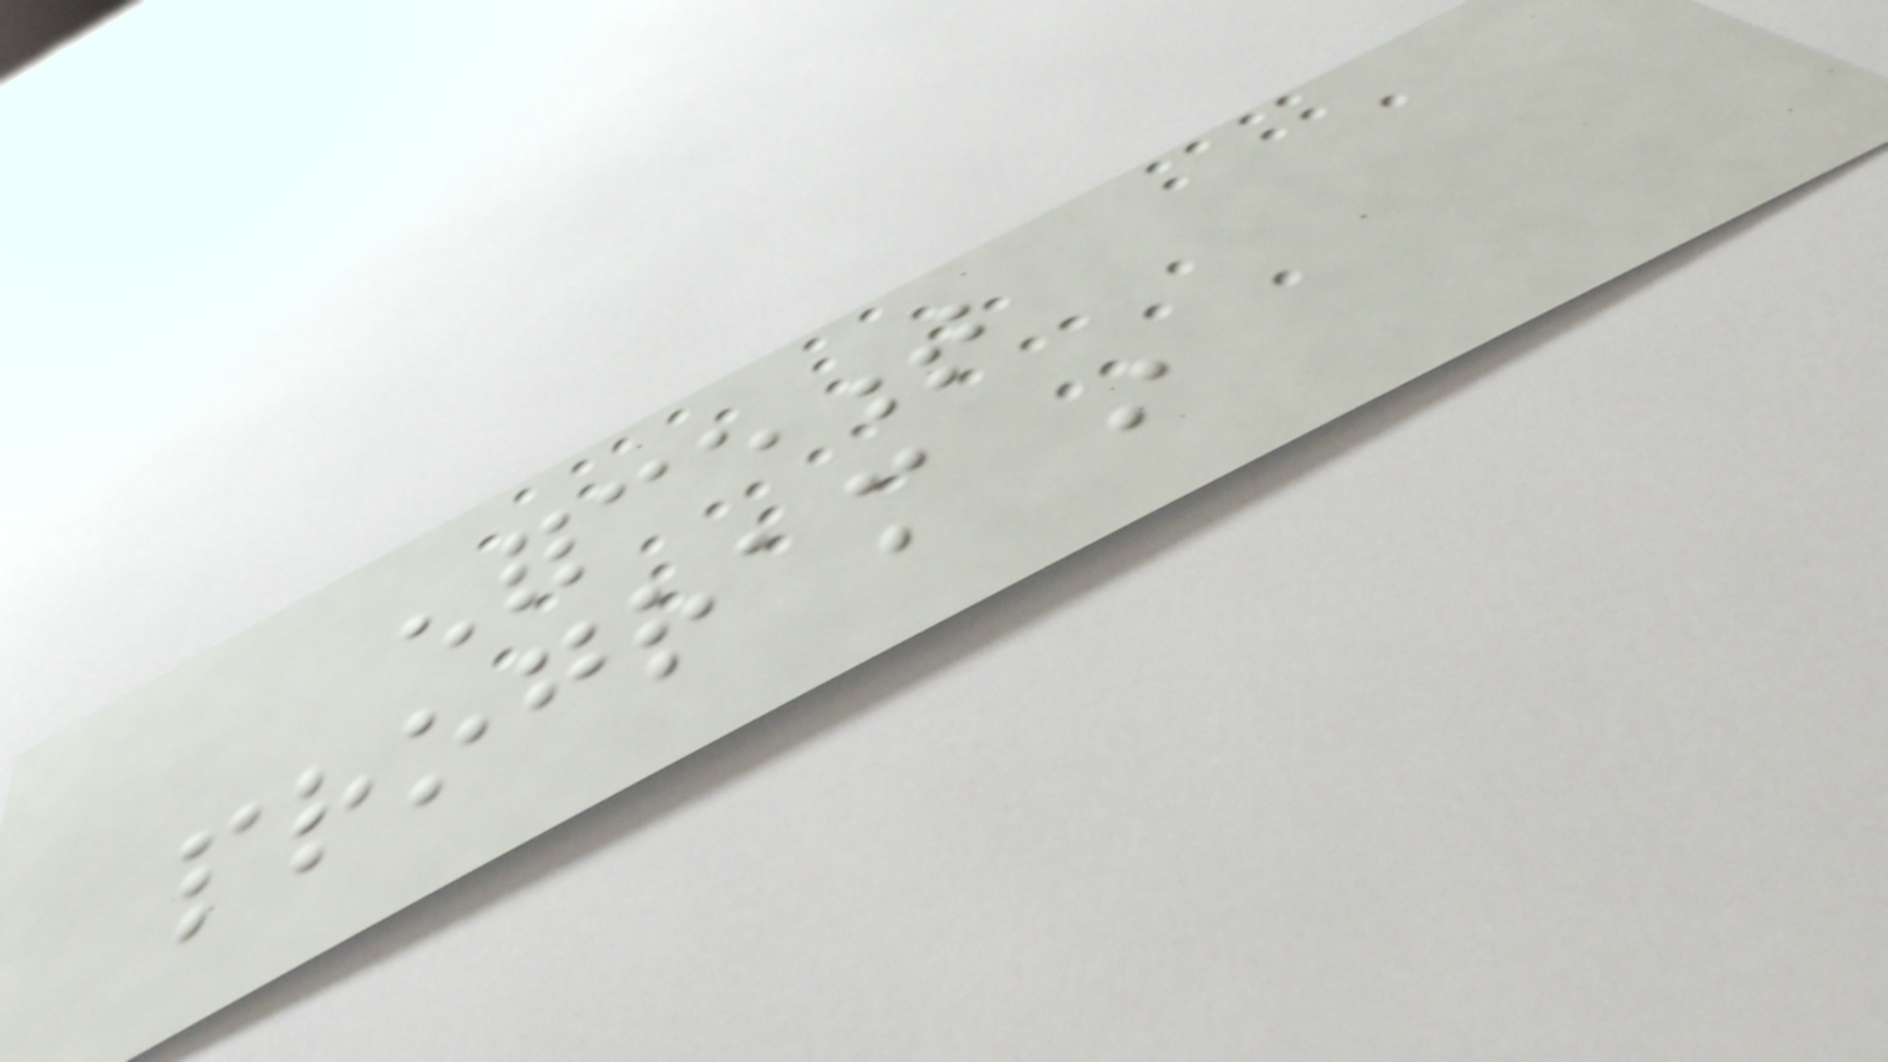enforcement
program in
